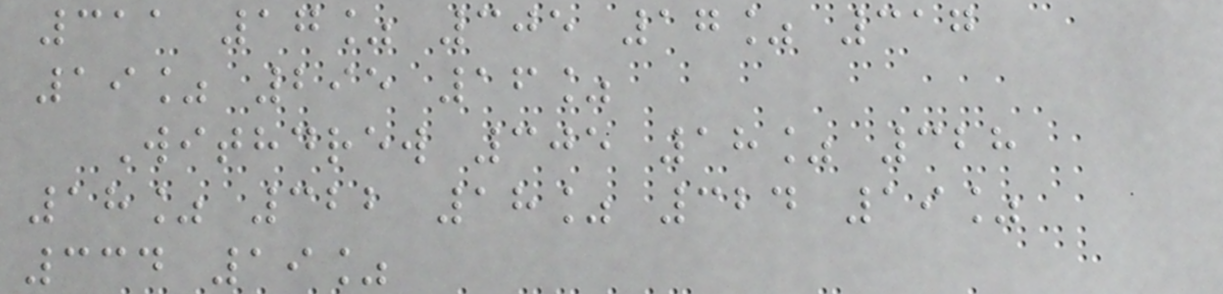311 17% 305 17% 317
19% 295 16%
Withdrew 305 18% 328
18% 322 18% 324 19%
334 19%
